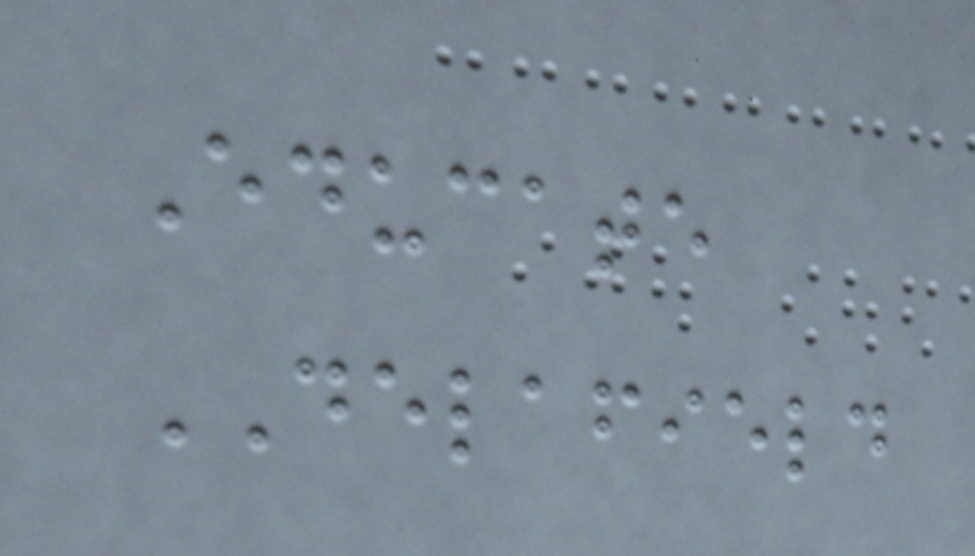Educate
DELAFIELD
